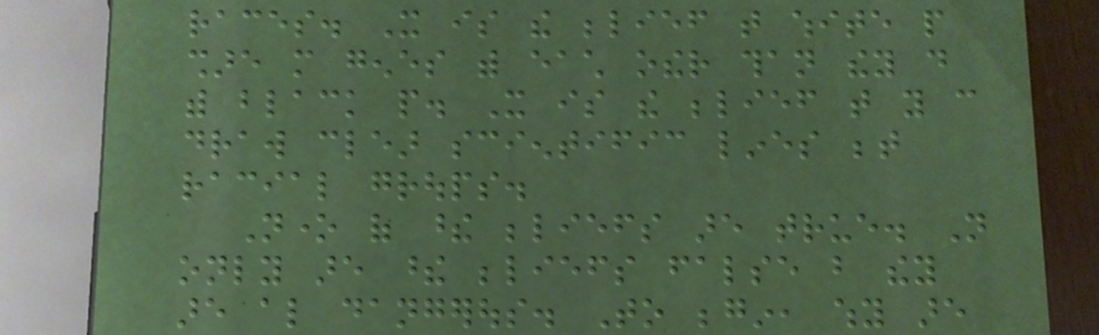races. It is the belief that white people
share more genes with each other than they do
with black people. It is the belief that you can
draw clear scientific lines between
racial groups.
None of these beliefs are true. Not
only are these beliefs false but they
are also dangerous. To begin, why are
